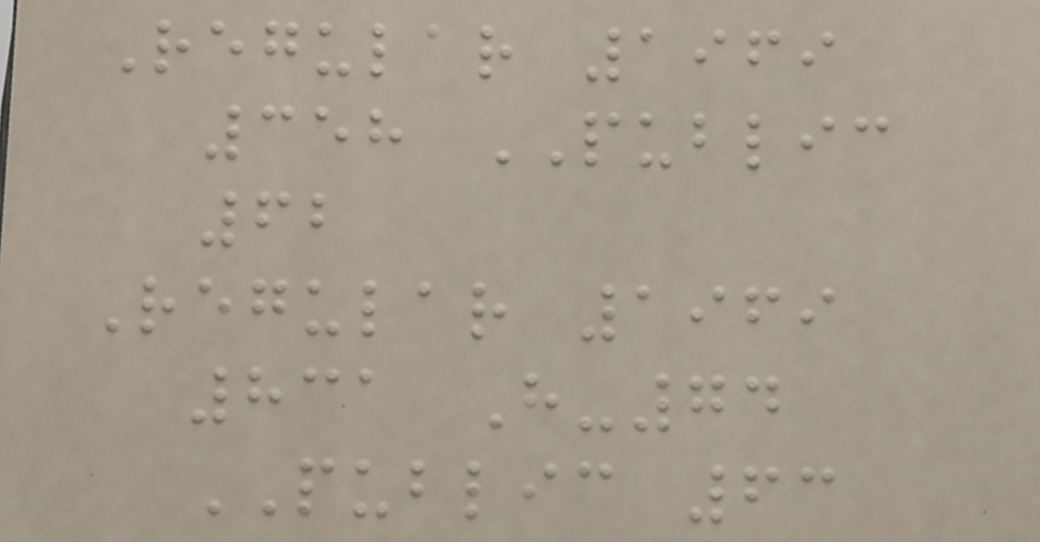Regular 1969
358 PUBLIC
62
Regular 1969
831 H-74
PUBLIC 63
